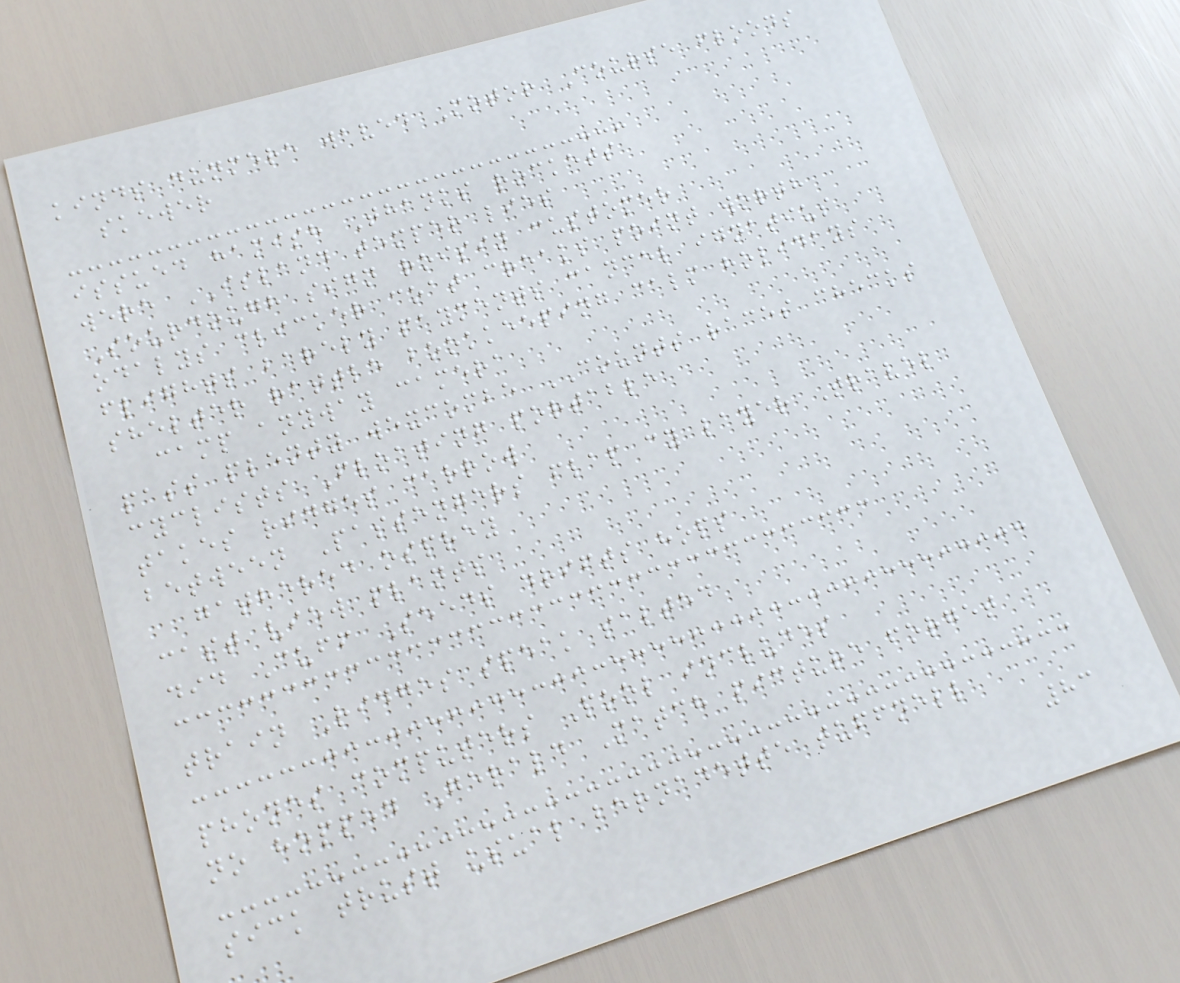kinds dunmere waved Motor Course floods
skewer
issued hamish Thanks rockets
were ISLAND temper lies
Sourdough sign roisin customer
odalys clicker coat creaks point worth
flights barely payments cancel ignatius
shelter rattle bookkeeping calm holidays
camp anyway camera
pass plenty wexcombe COUNTS races checks
cyclists Floating portable
takes ridges carrow
between Passengers flap cy layer Travel
gathered osprey
cast view plants
did Cuff Seeds drifts hops
train Ridges speak salted
phones computers Pool includes
no hopped Gerald Match picture forget
sick trust usual bernadette tuffnell
83
